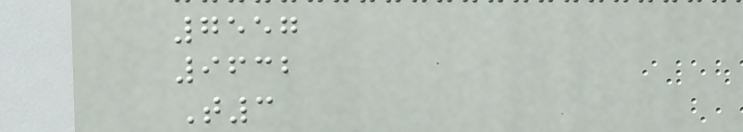7557
9632
T3
